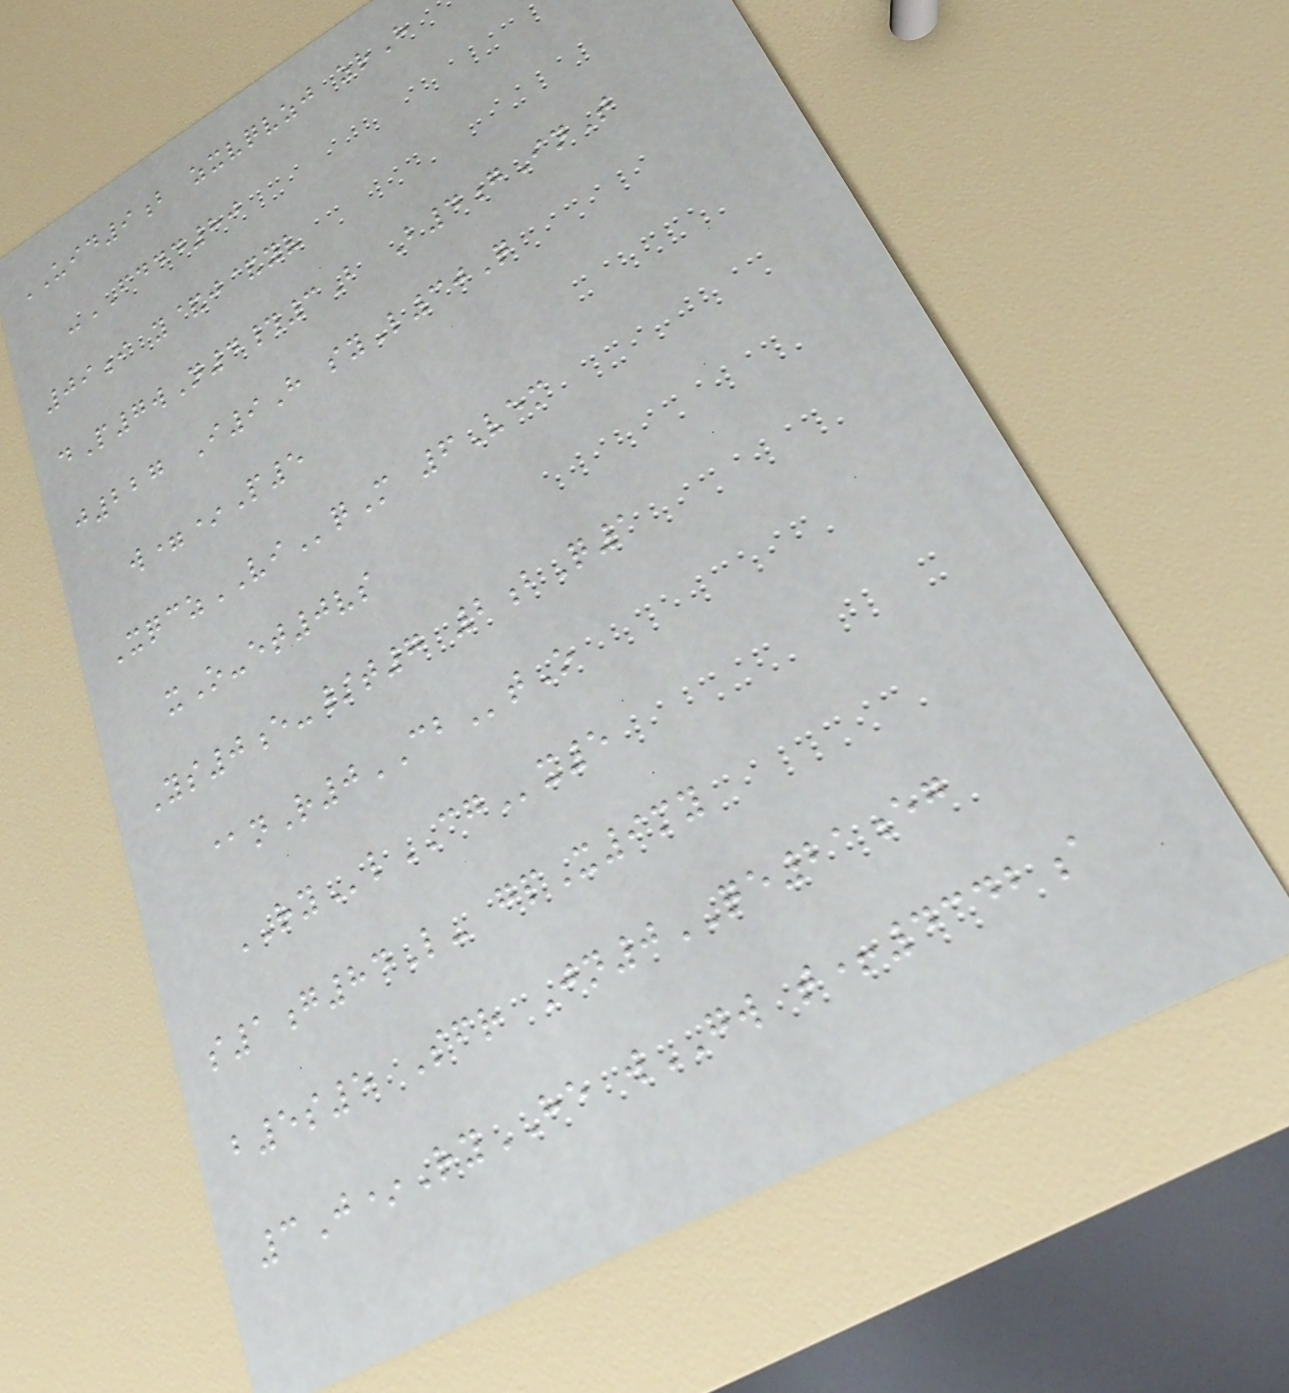UID9b zxvqvzj zrH
-FDDD80
09i y&j&yv
dP7wN4#3B B4gInT
j227 I9H syL30Q
w=*P5
XqczVIqM 6Vem
xO-et0vs
Ys0e-/t7 2bQ1
@nR0CBtO
RYlCGx5
s1g84L- gpX9my
b5s5 Sfr Jn0QE21eg
3J*RyHE wGW t+4342a
